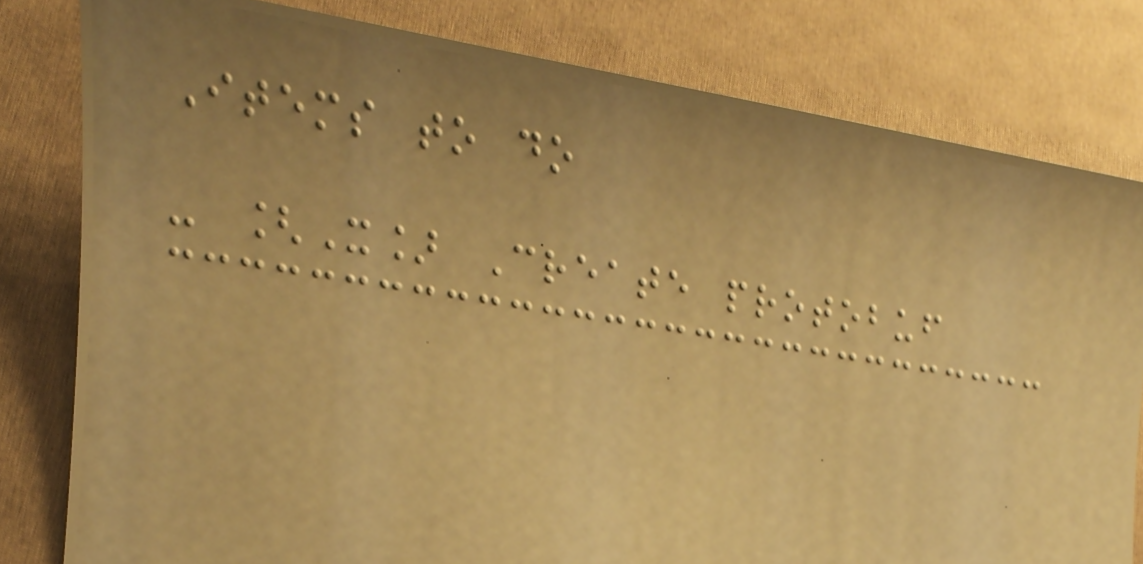Items to do
- [X] Create protobuf
